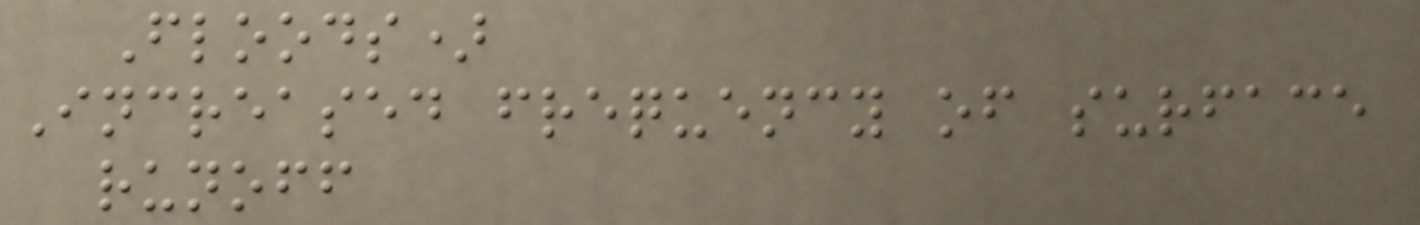Floods)
Increased frequency of surface
runoff
